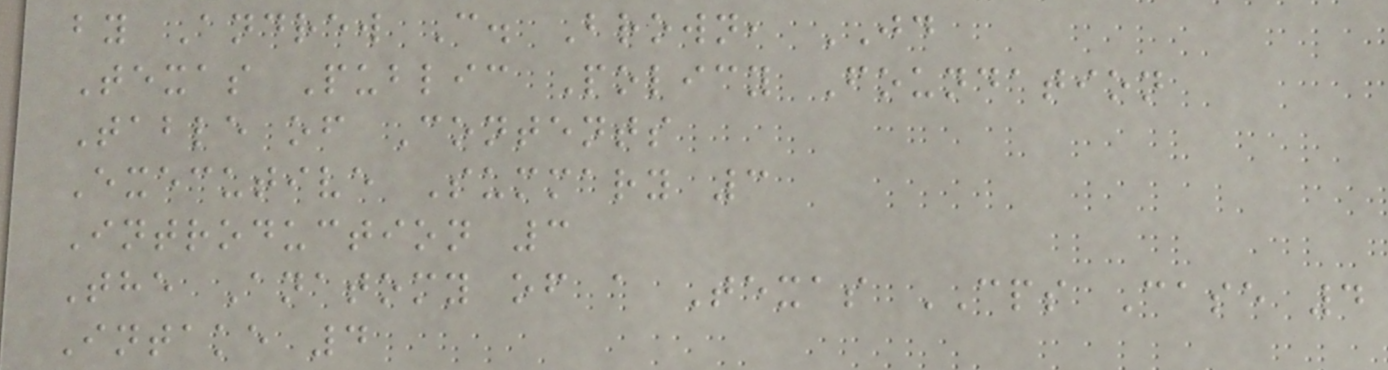by Andrew C. Brown, JD
Texas Public Policy Foundation
Table of Contents
Executive Summary 3
Introduction 3
The Anatomy of a Texas CPS Case 4
Intake 4
